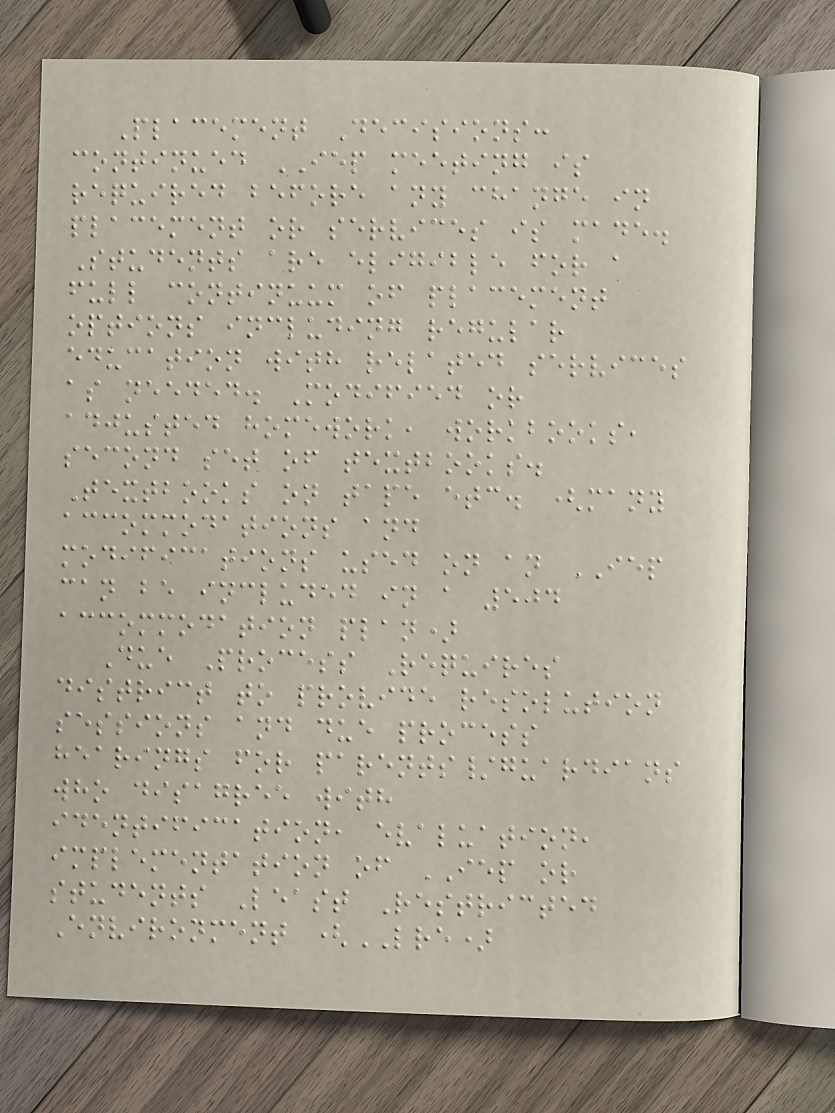Placement Decisions:
continued IEP meeting is
required before any change in
placement or services is made.
Students are eligible for a
full continuum of placement
options including regular
education with related services
as needed. Modified or
adjusted homework, workbooks,
second set of textbooks.
Textbooks on tape etc. (many
accommodations and
modifications used on an IEP
can be included in a 504
accommodation plan)
Due Process Requires
district to provide resolution
sessions and due process
hearings for parents/guardians
who disagree with
identification, evaluation,
implementation of IEP or
students Least Restricted
Environment (LRE)
